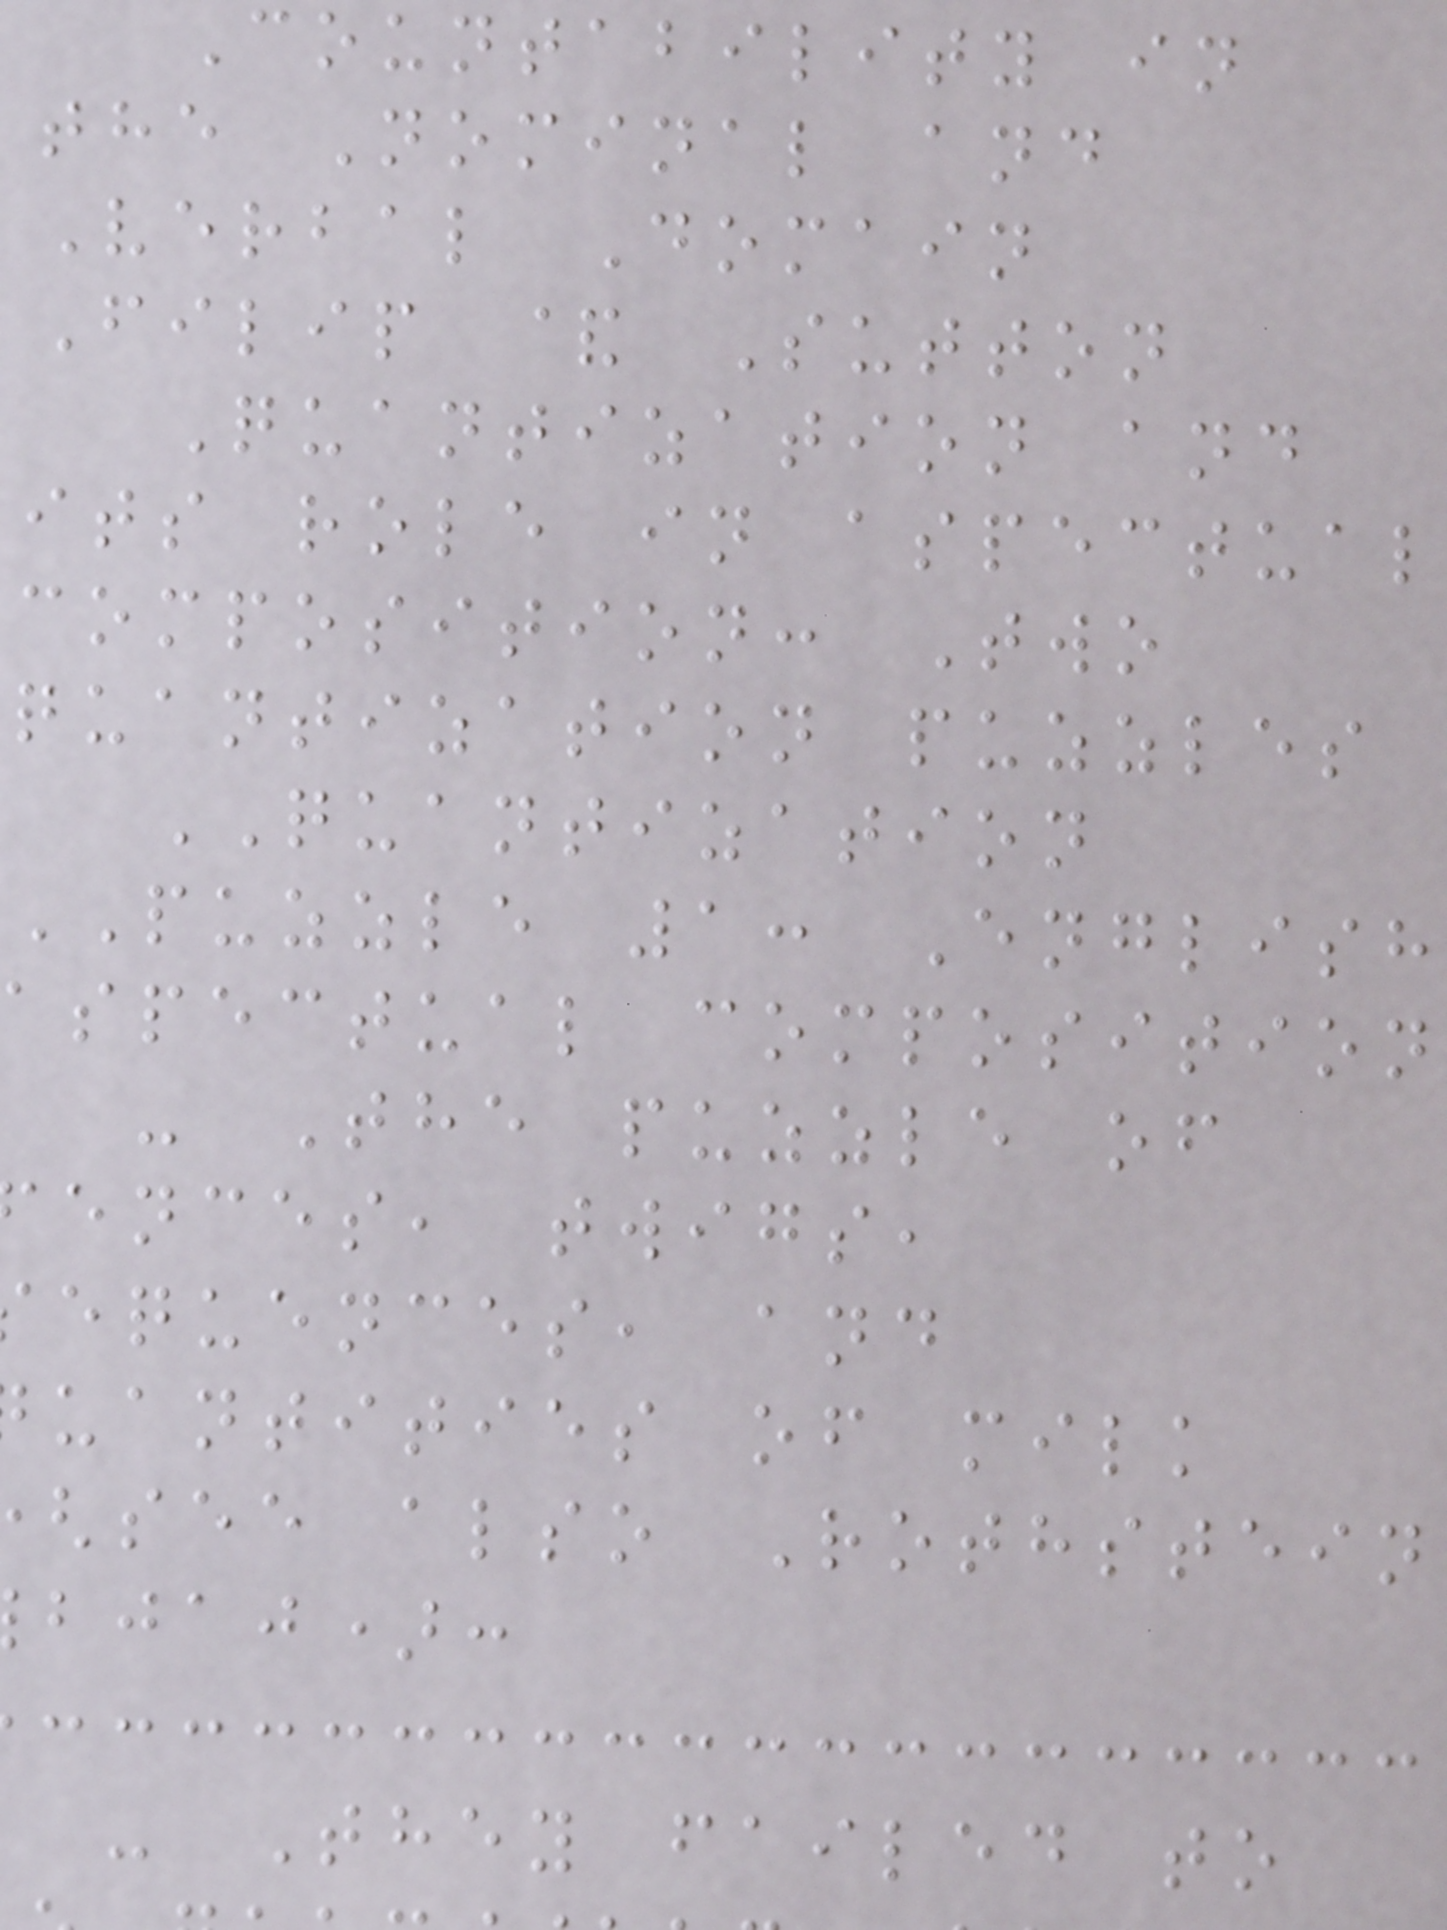Countability in
the Nominal and
Verbal Domain
Filip & Sutton
Quantization and
its role in aspectual
composition: Two
quantization puzzles
QUANTIZATION
PUZZLE 1: English
aspectual composition
- The puzzle of
ences, twigs,
equences, and
uantities of milk
see also Rothstein
bjaj):
- They failed to
